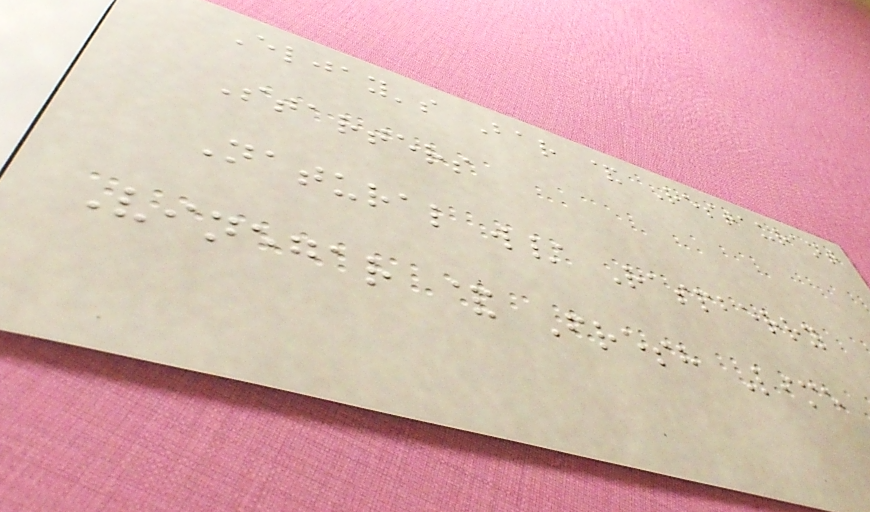Eljay's Bar & Restaurant
Starters
Natural w/ Raspberry
Vinegar & Fresh Lime
